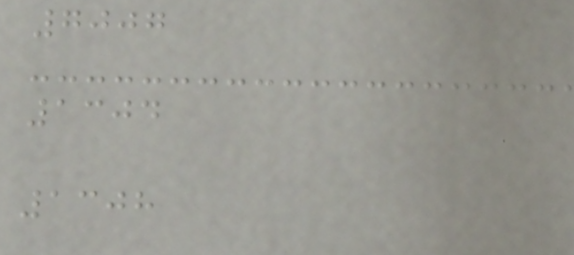7007
1304
1308
